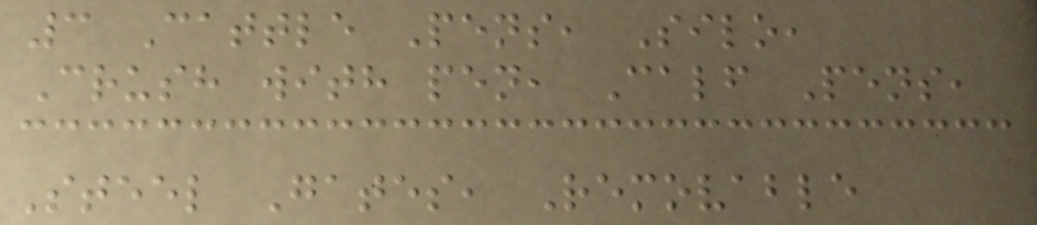3 Cattle Pens, Silo,
Crush with pen, Calf Pens,
Steel Gates, Removable
